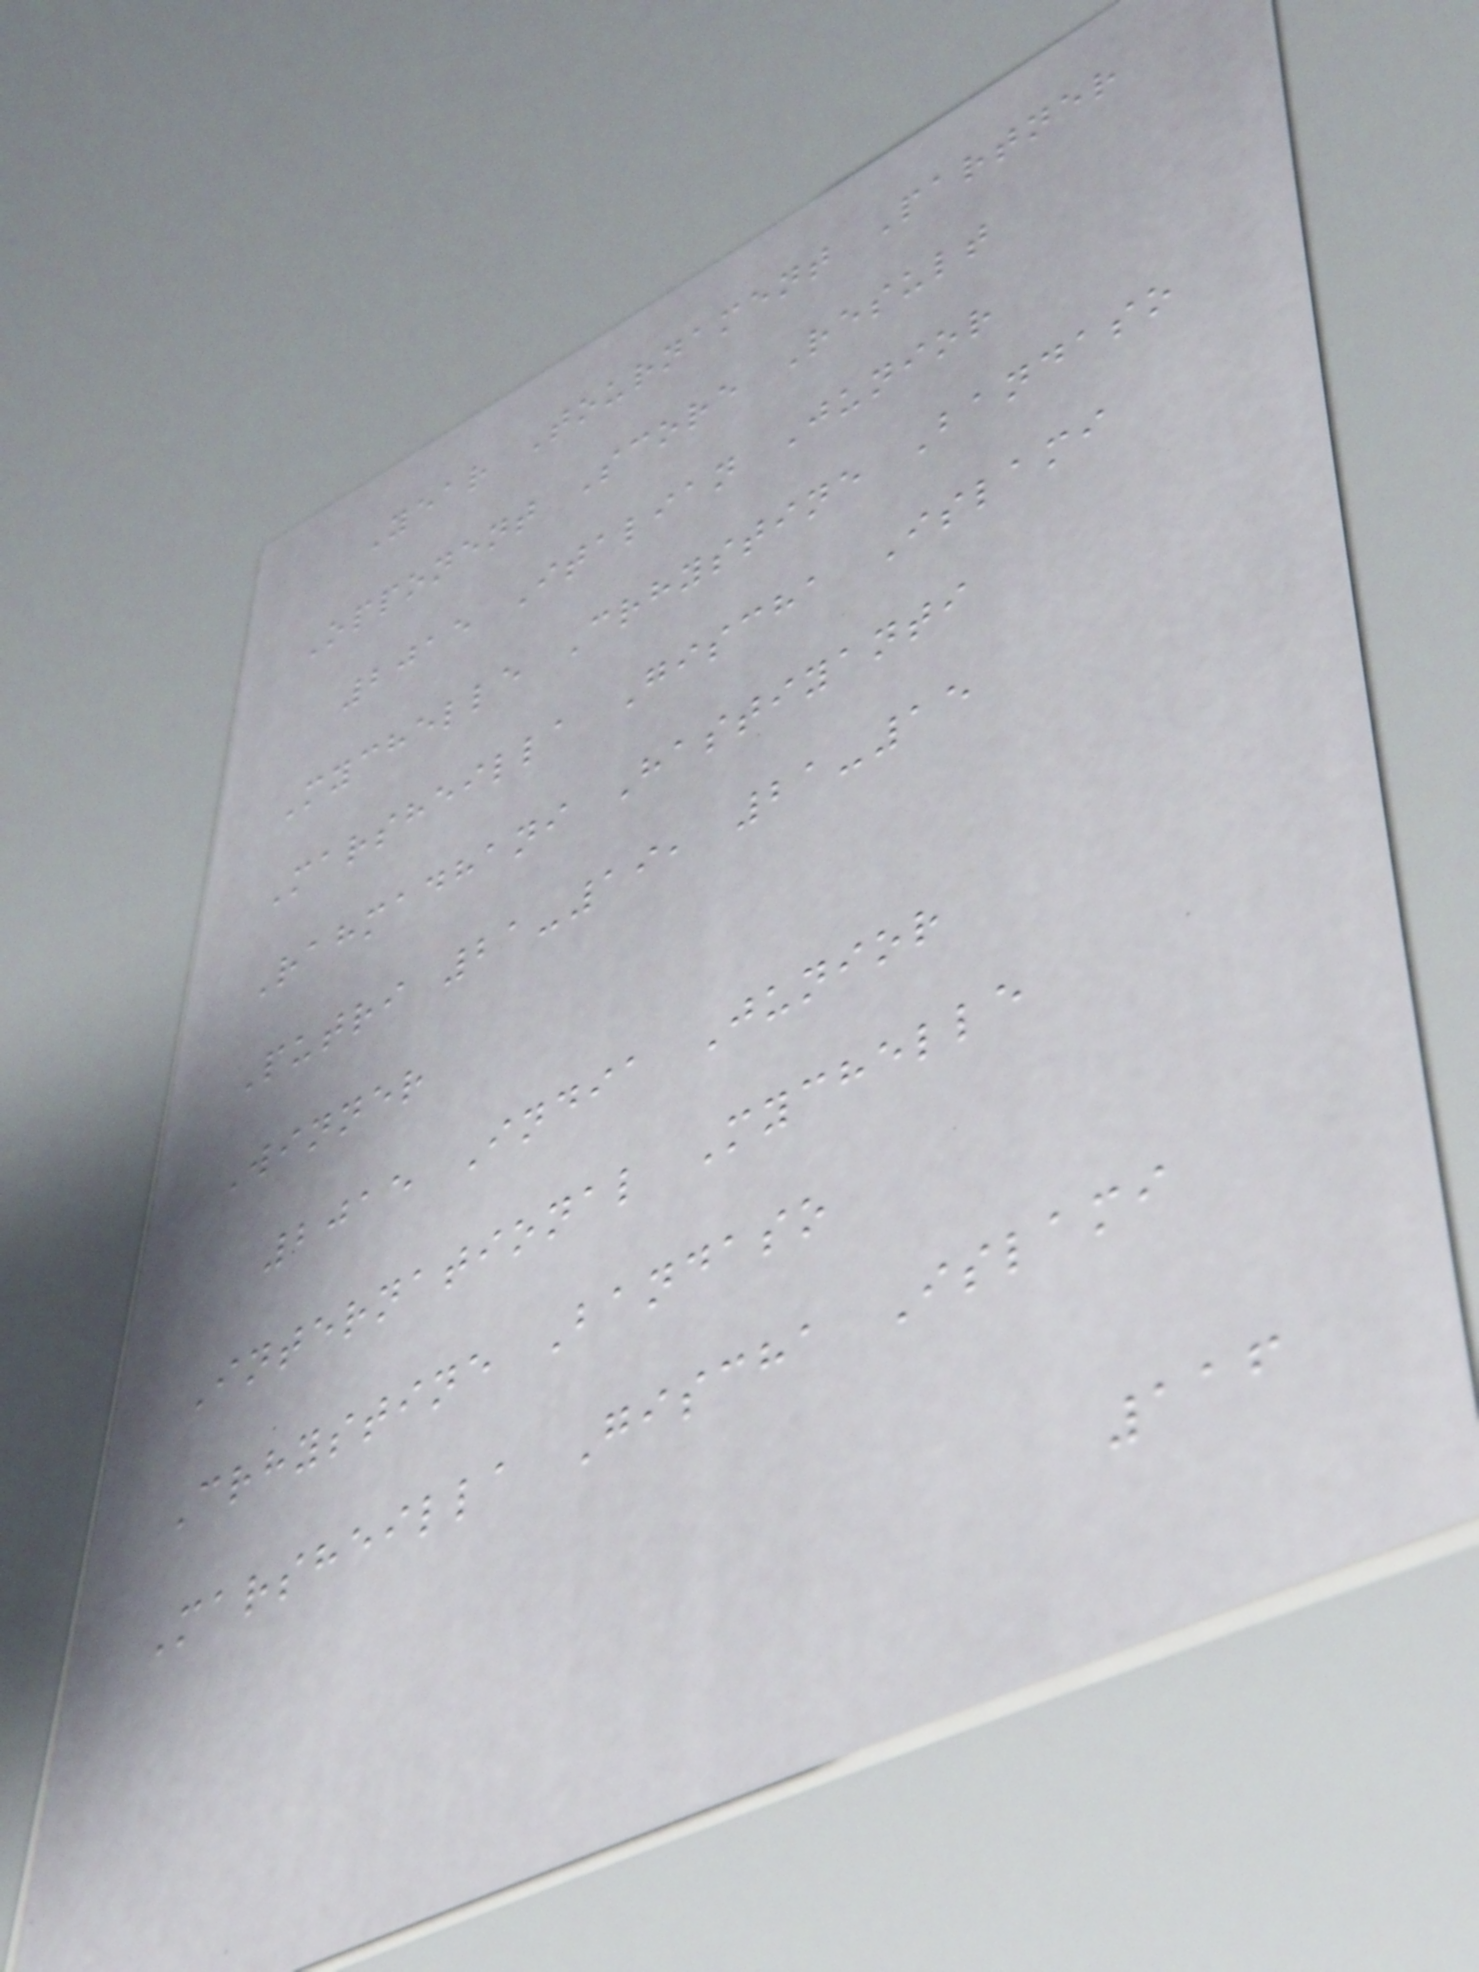Year Tournament Partner
Opponent Score Result
2015 Italian Junior
Mychelle Crhystine Bandaso
Marsheilla Gischa Islami
Rahmadhani Hastiyanti
Putri 21-19, 21-15
Winner
2015 India Junior
International Mychelle
Crhystine Bandaso
Marsheilla Gischa Islami
116
